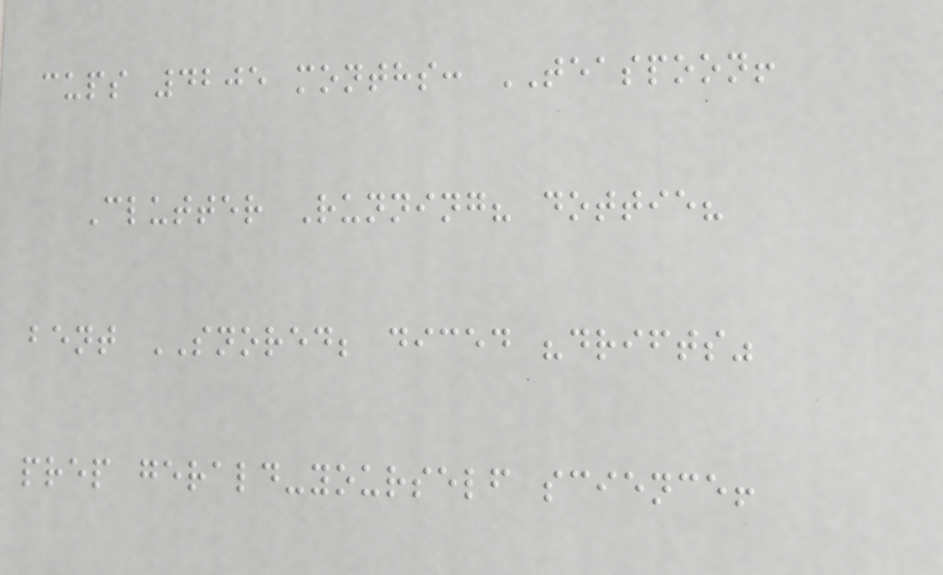cups 4205 months: TEASPOON!
Clutter Running? dottie?
bent SNORED; diced "drifts"
prep gerald-yourself science!
